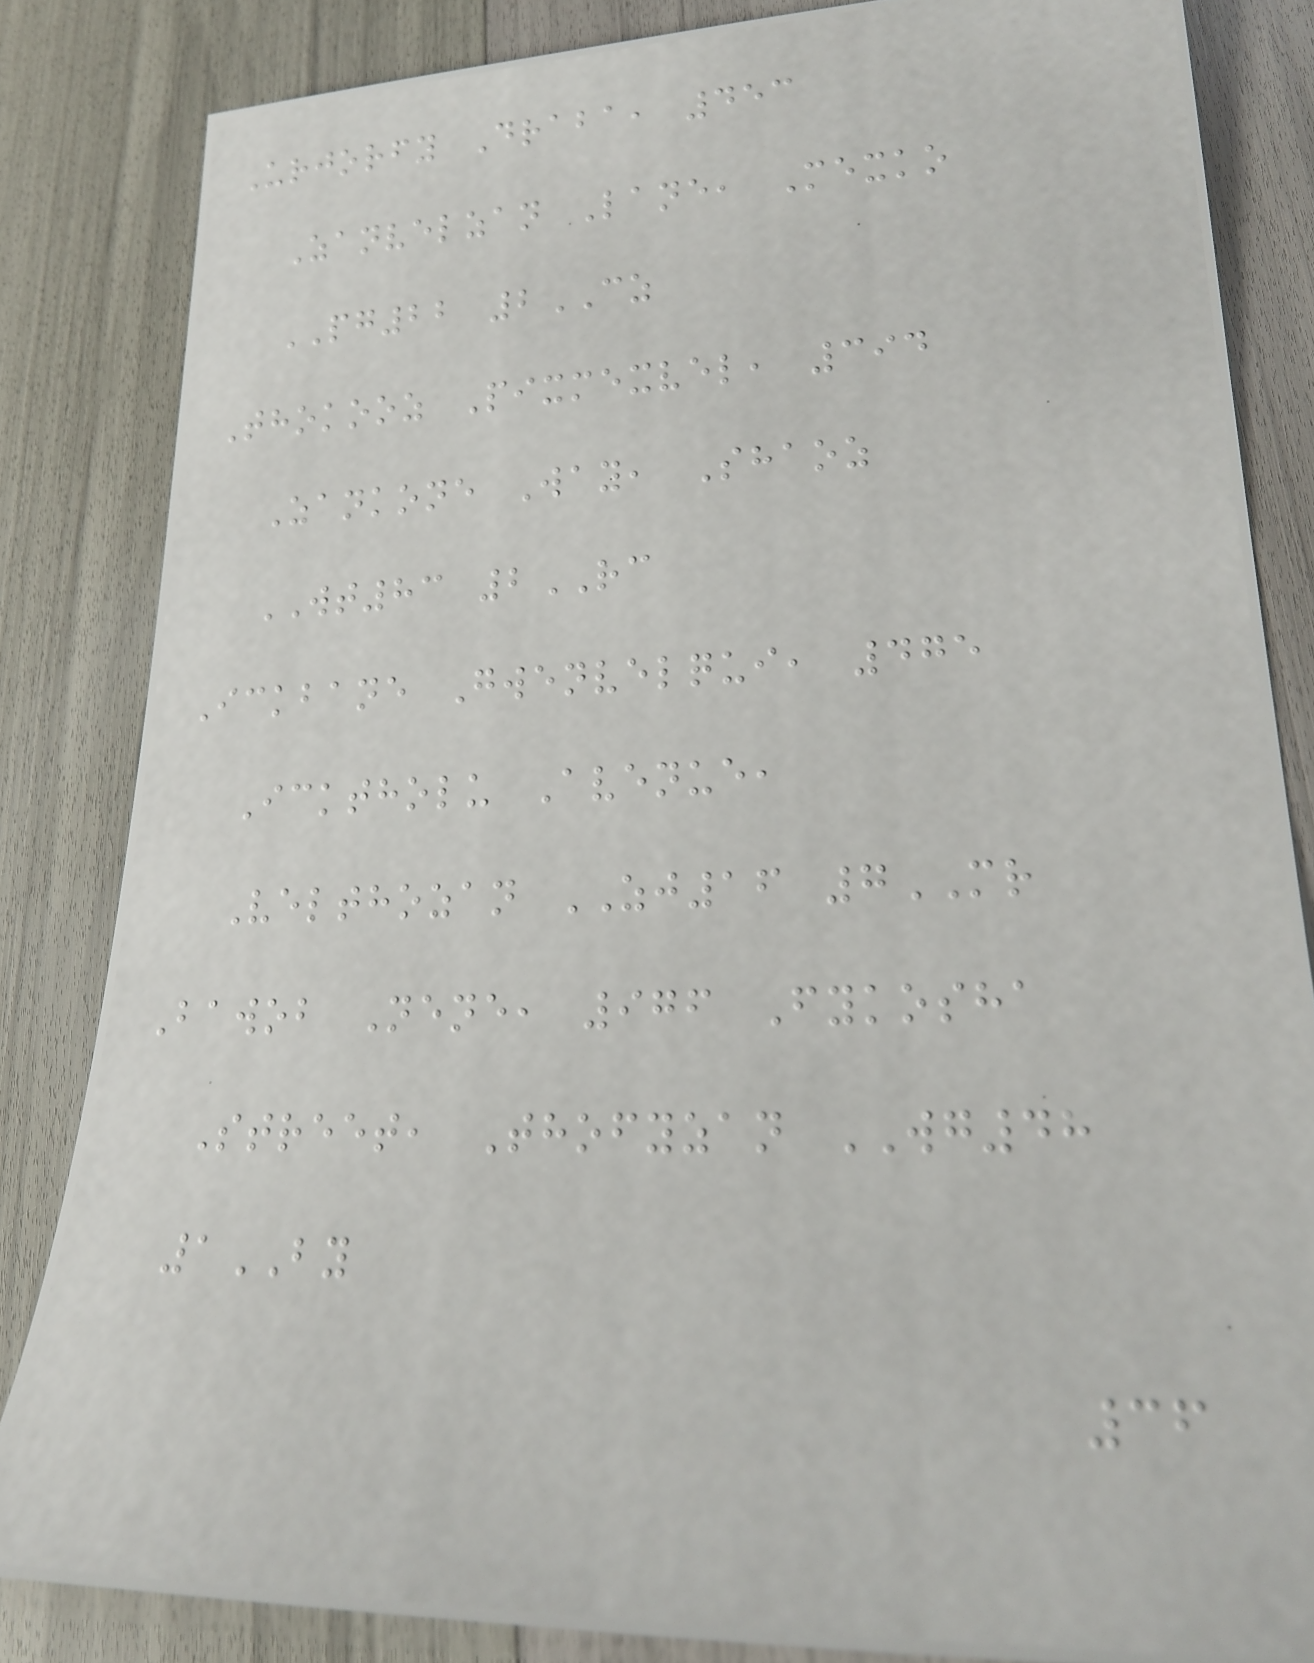Urjorfy Draba, 453
Zanvelzan Lane, Mexko
PG22 2CZ
Thokooz Pixmexvel, 394
Zankone Way, Shaoz
WT83 2RC
Ickbane Gwenvelqui, 475
Icktholu Avenue,
Velthozan ZJ16 7MR
Bawob Nene, 976 Fykosha
Street, Thofyzan WG48
1BY
36
